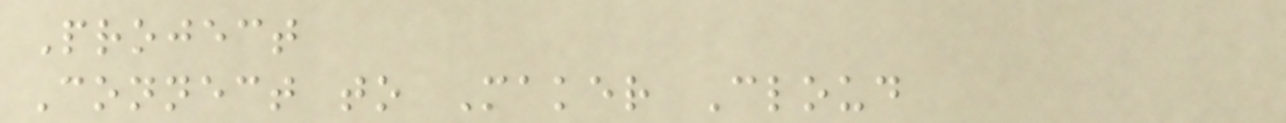Project
Connect to Maker Cloud
